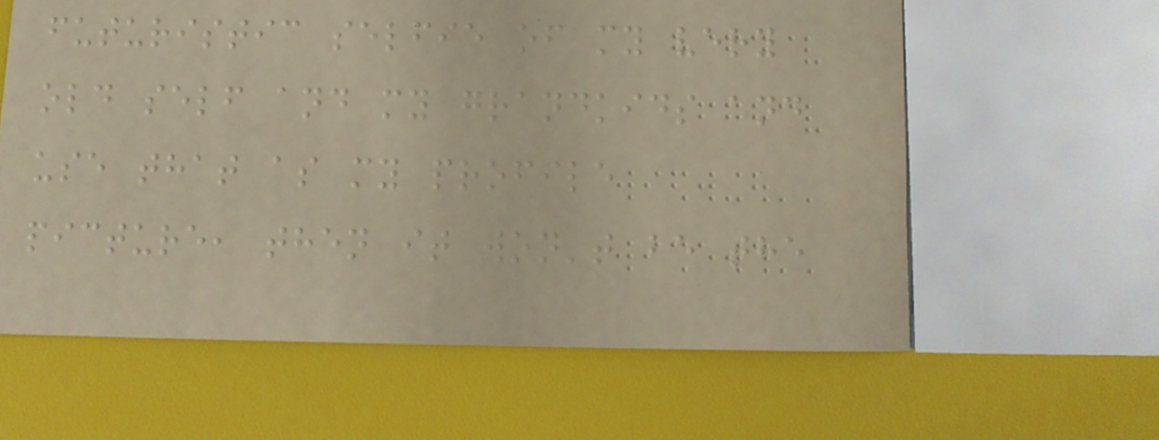futuristic selfie of my very
old self and my grandkids and
use that as my profile
picture, then it won't be the
